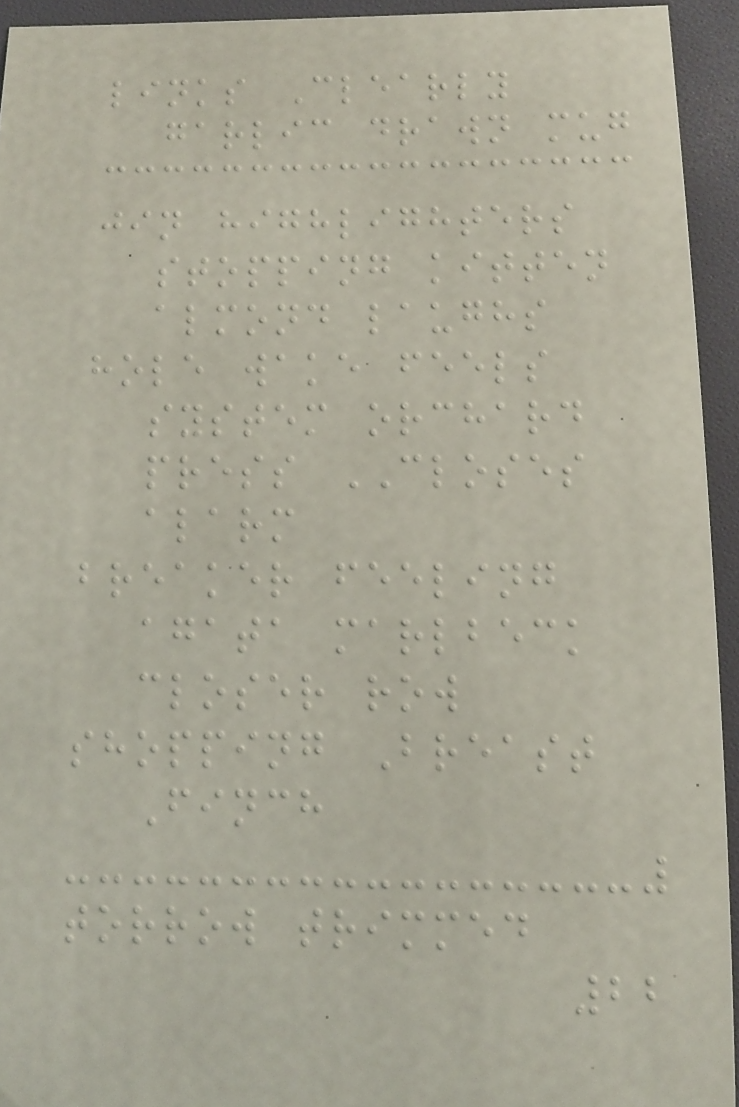links Clearly
garlic drawn mug
jin highlighters
stopping kitten
almond laughs
hole wake feels
system orchard
press CLOSES
alarm
breaker feeling
agata marlbeck
closer row
shopping Breast
Finch
torrow trimmed
22
